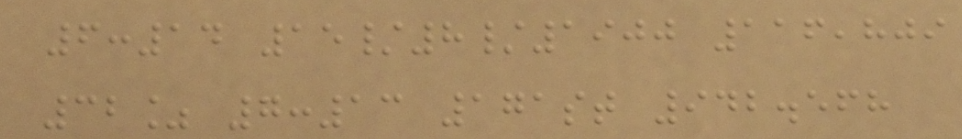6:14 15/8/1900 116,809
32% 7:13 171st 942.568
